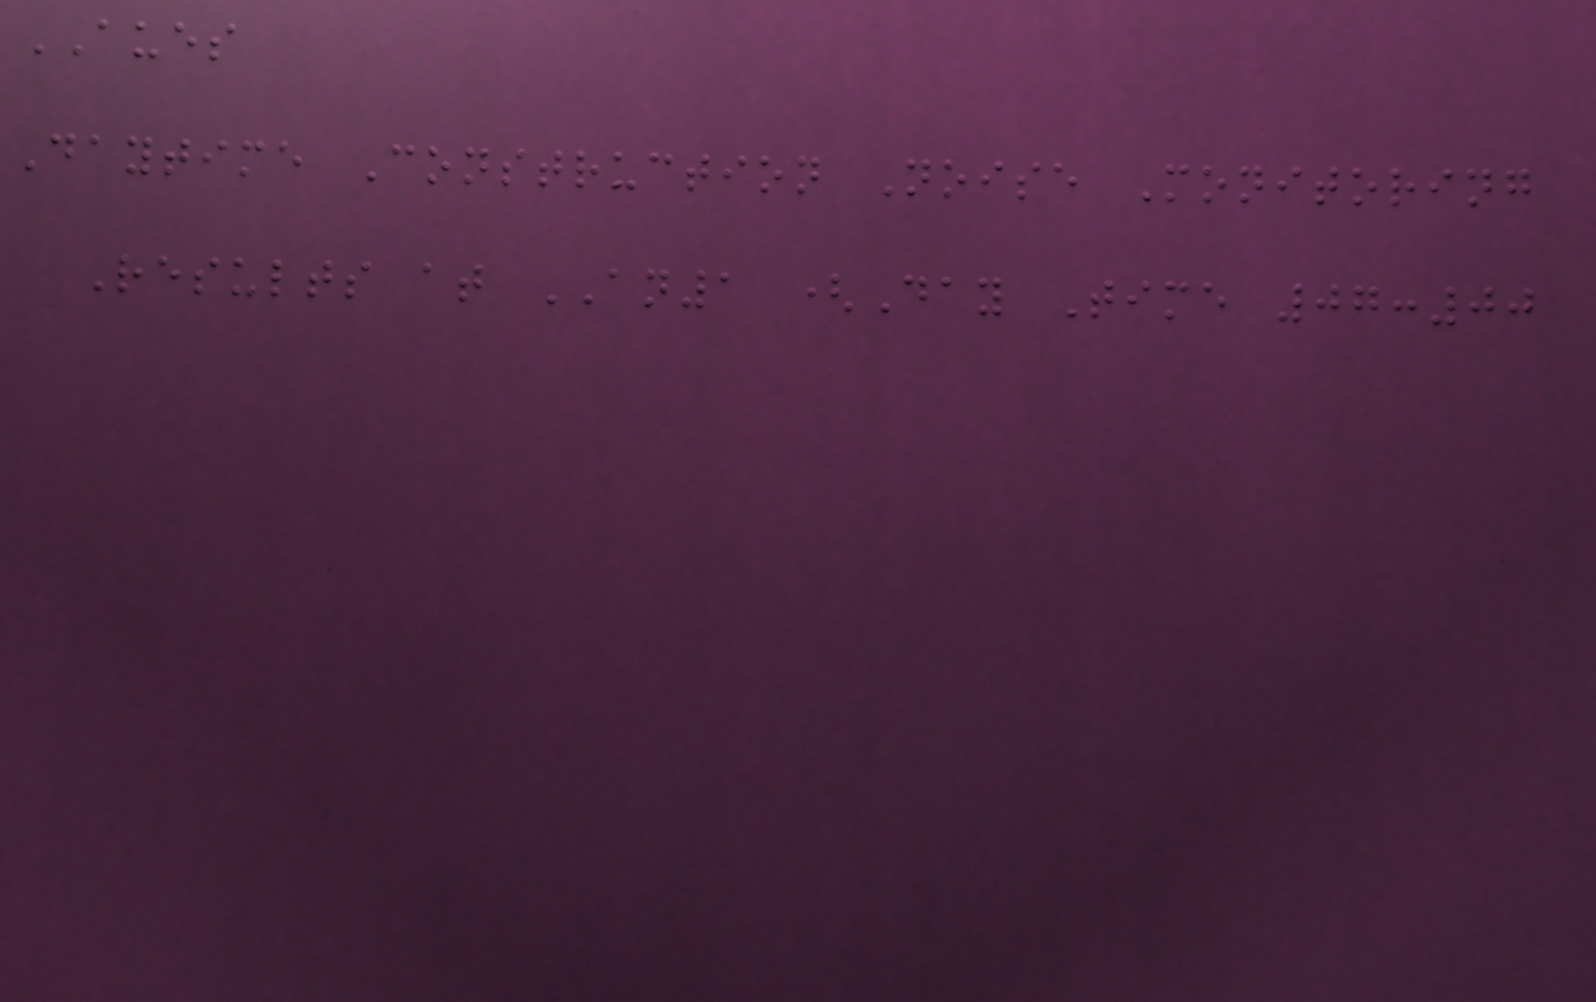AUES
Daytime Construction Noise Monitoring
Results at AN1 (Day Time 07:00
